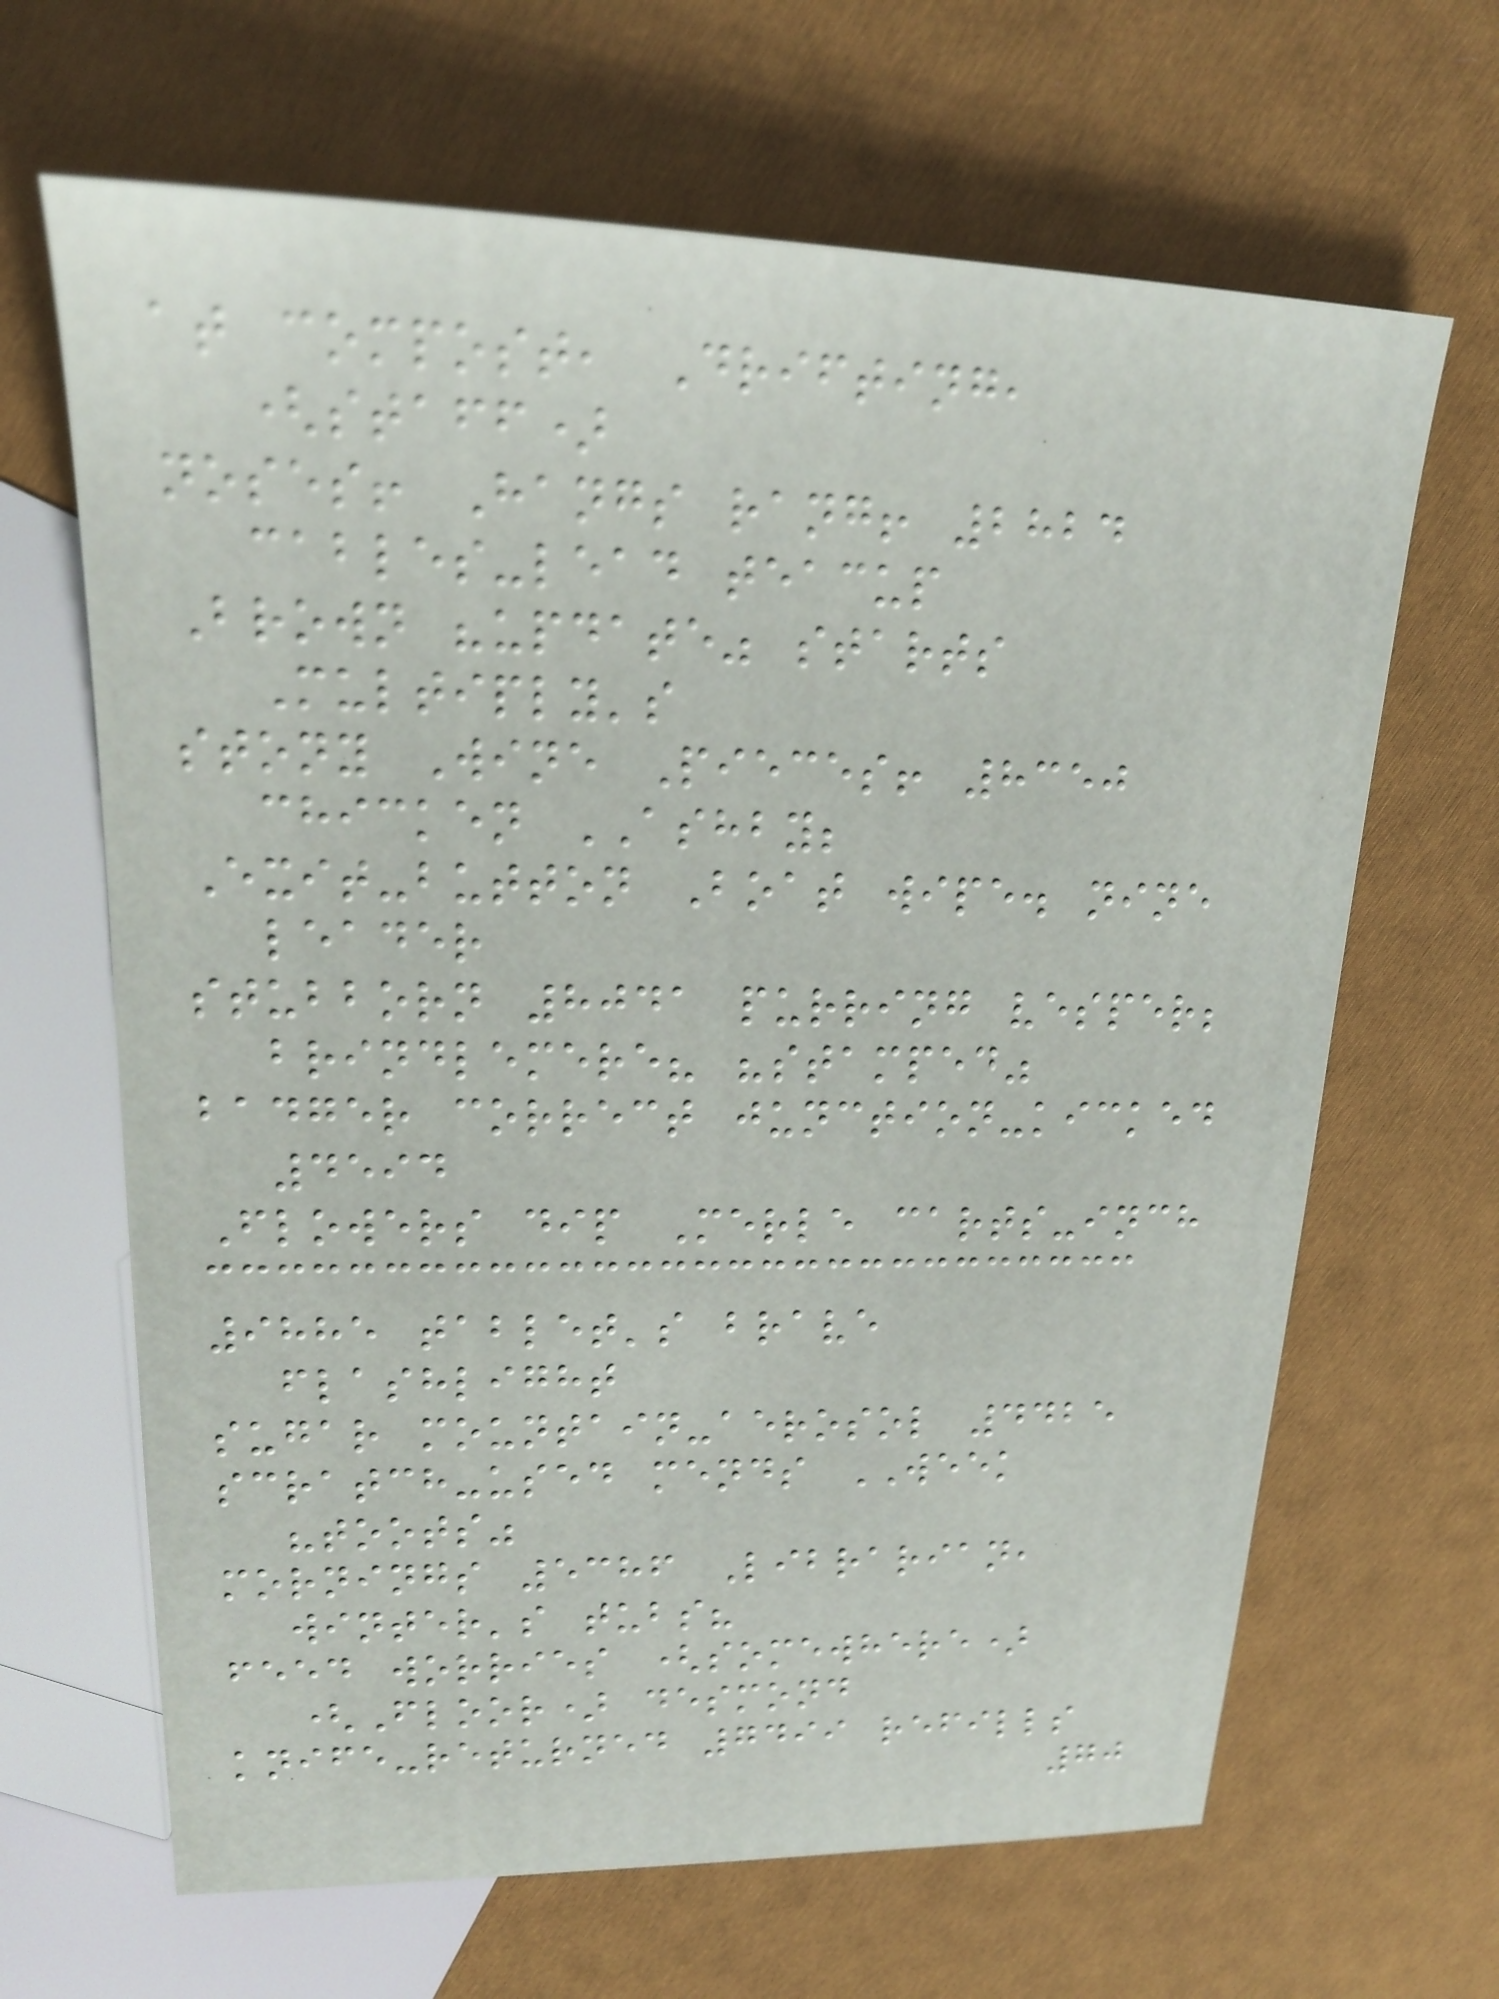at compost, Drifting,
(staff)
noses! Hangs rang! 2824
cables-lead teacup
Brown "update" starts
Multiply's
stony Wine Pieces! 8350
chicken ASHBY;
Exit-button Boat wipe. nine
leader
stubborn 8041 purring vesper;
brindlemere? "stamped"
badger correct junction-kicked
4594
Flowers dip Merle carts-inch
9885 tablet's brave
flashlight
sugar mountain-aerosol 4425
scratch-used mends WEEK
"toots"
mornings 5386 Librarian,
winter's tubs?
feed worries (somewhere)
(Floor) desmond
knife-returned 7499 refills
70
